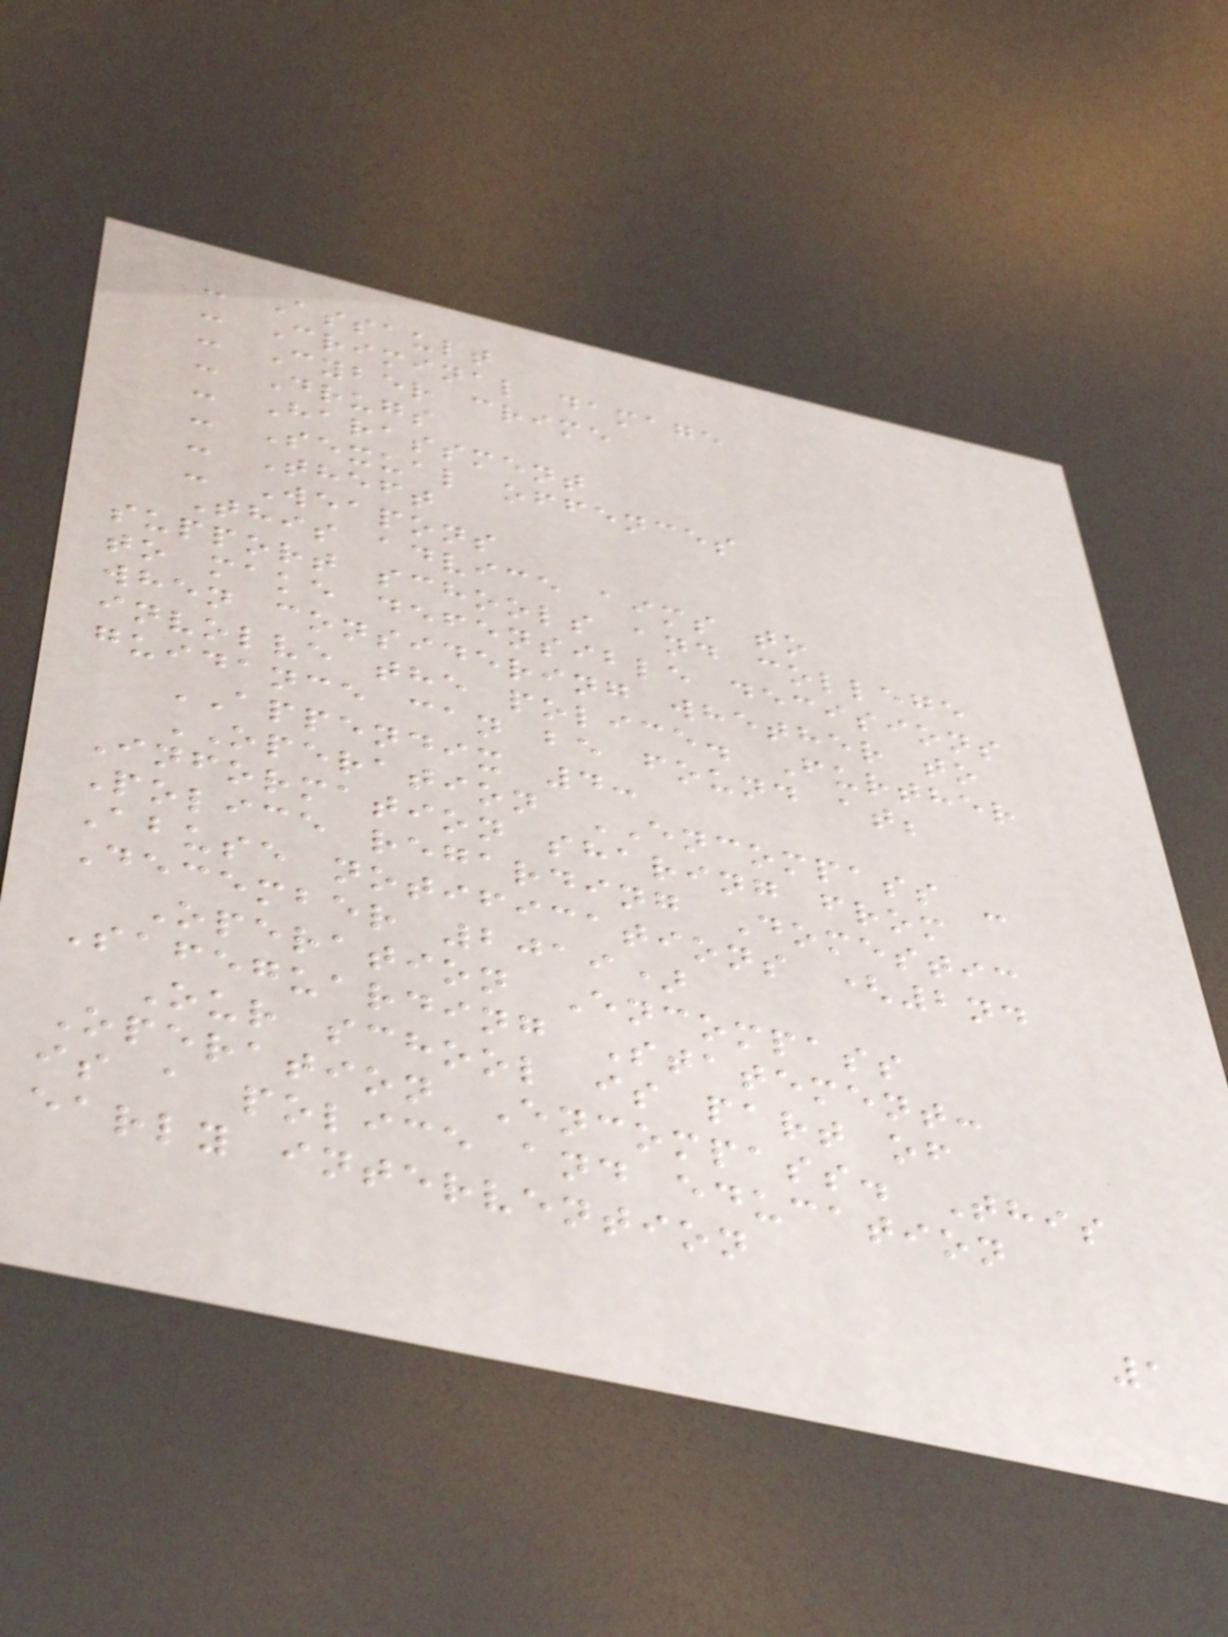- Assault
- Criminal damage
- Cyber crime
- Drugs
- Harassment
- Sexual offences
- Theft
- Weapons
This advice aims to
support schools and college
to make defensible decisions
when considering whether to
involve the police. Further
guidance can be found at;
APPENDIX 4:
OPERATION ENCOMPASS -
Information sharing from
Police regarding Domestic
Abuse notifications (2nd
December 2019)
Operation Encompass
Safeguarding Statement:
Our school is part of
Operation Encompass. This
is a police and education
early intervention
1
